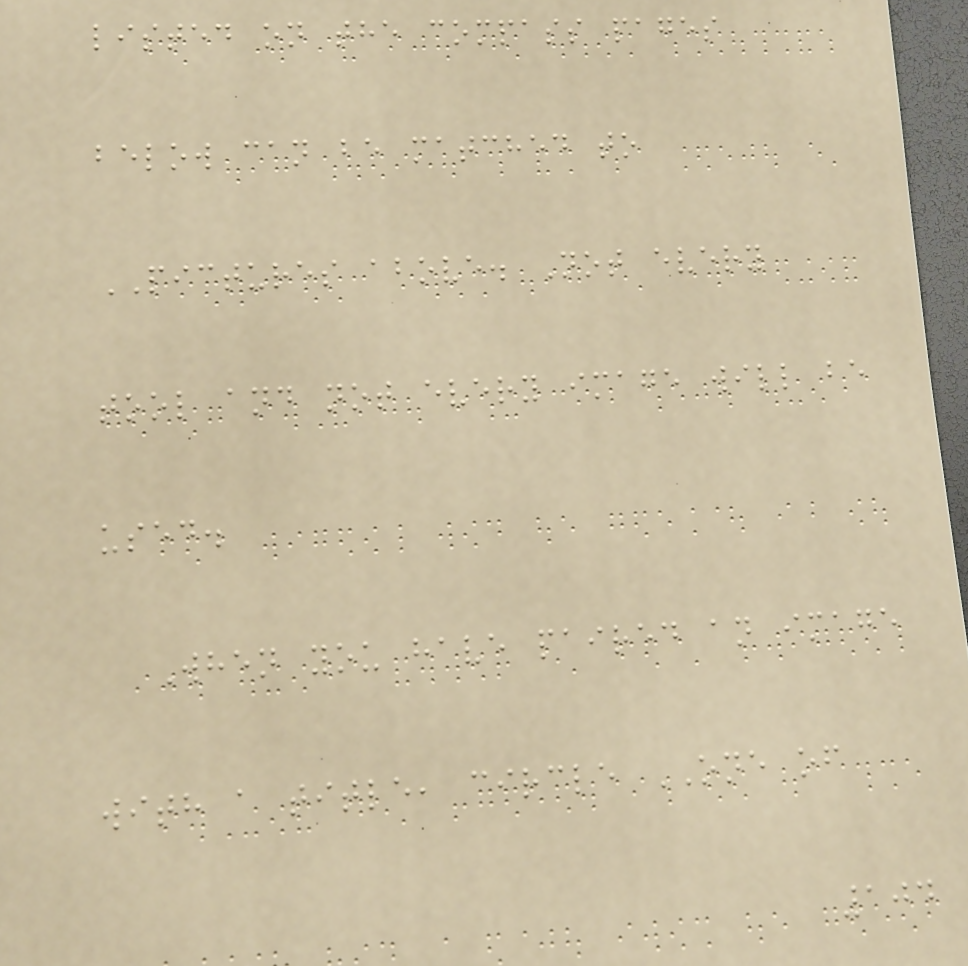listed on the compass pages
below can be matched to
PICTURES above. Not every
tool and not every image will be
used.
When you have paired an image
with a title, circle ONE of
104
